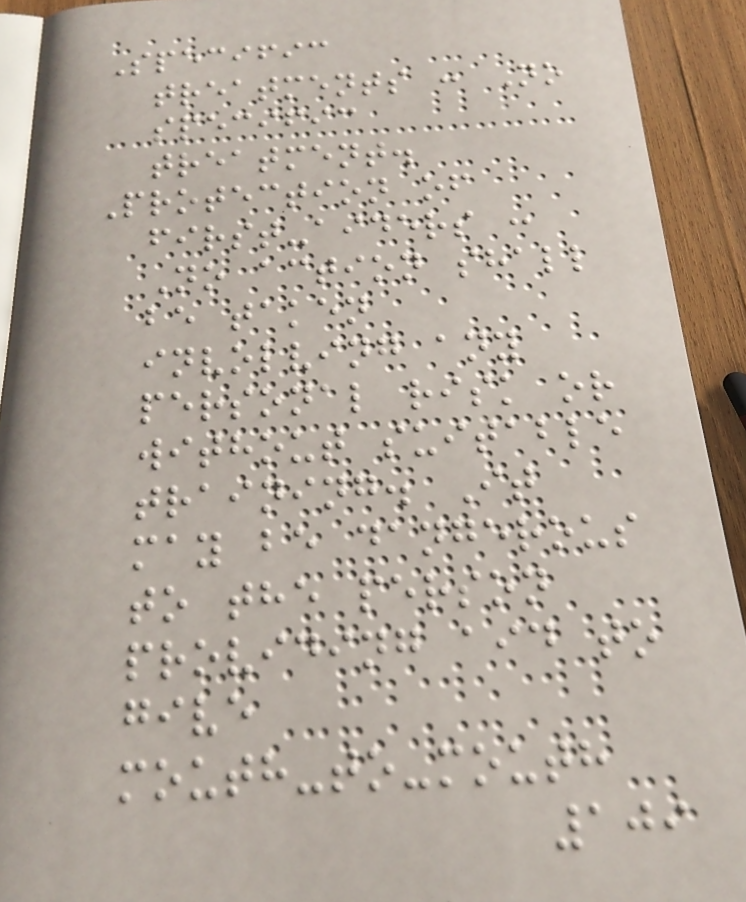Specific
treatments : No
specific
treatment.
Protection of
first-aiders :
No action shall
be taken
involving any
personal risk or
without suitable
training. It
may be dangerous
to the person
providing aid to
give
mouth-to-mouth
109
